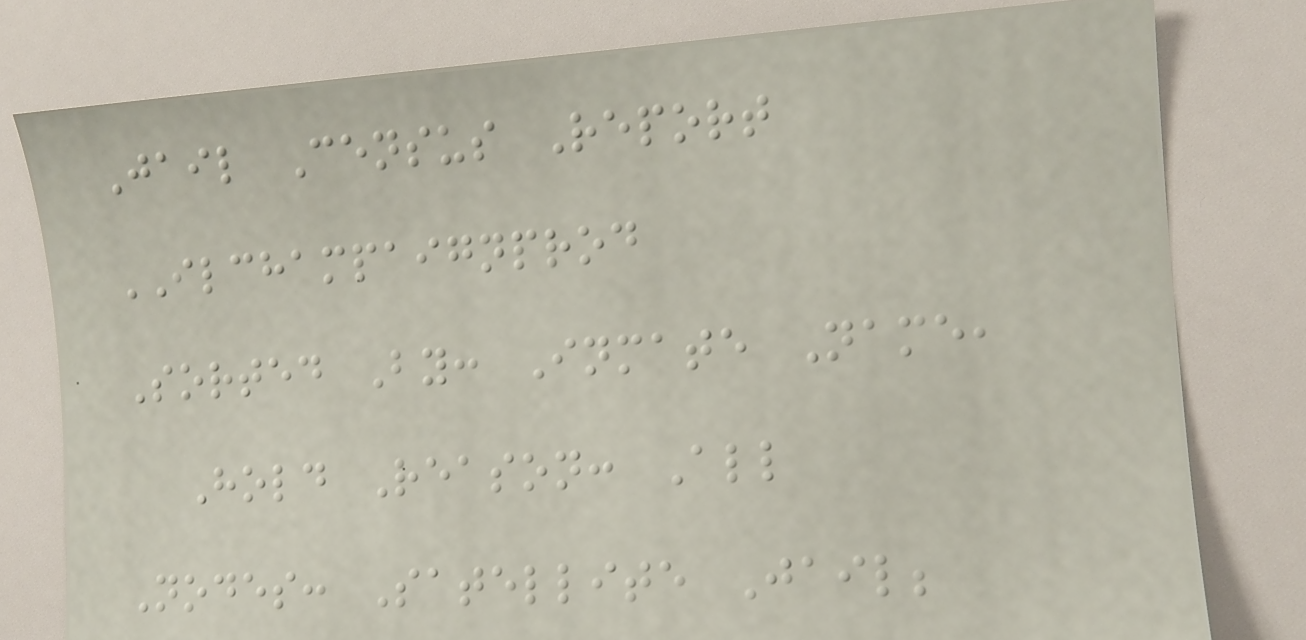Jail Census Report
ILCHAMPAIGNPROD
Sorted By: Inmate Name,
Hold Reason: All
Nodes: Satellite Jail;
